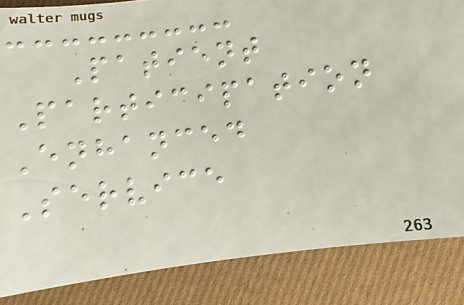Patient
Participation
Enhanced
Service
